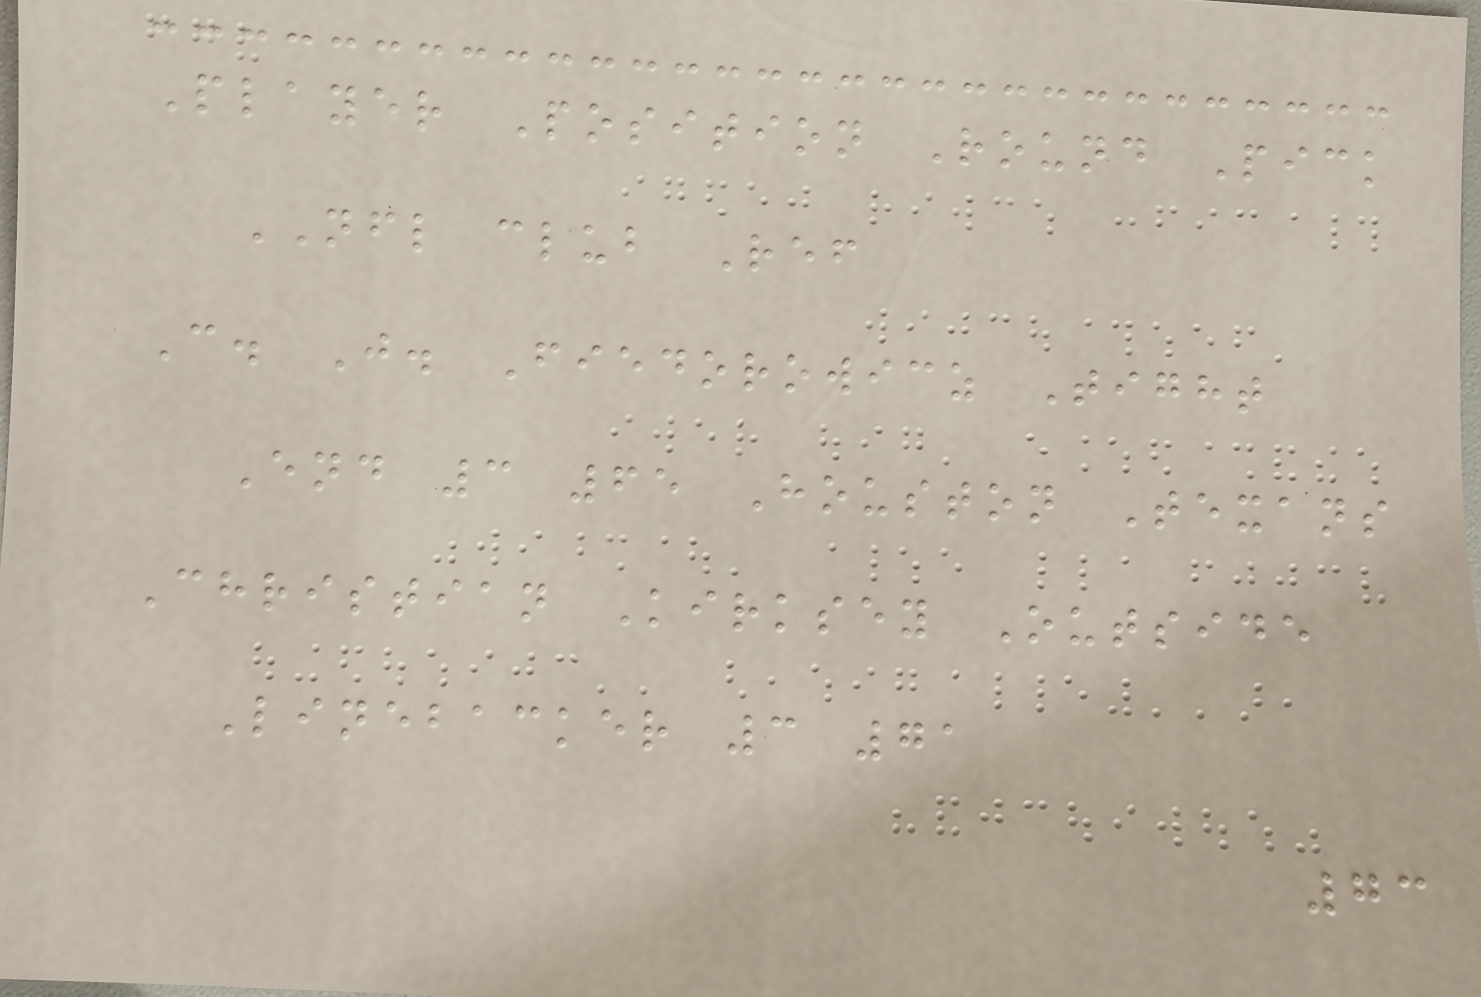Player Position Round Pick
NFL club Ref
C. J. Fiedorowicz Tight
End 3 65 Houston Texans
Christian Kirksey Outside
Linebacker 3 71
73
